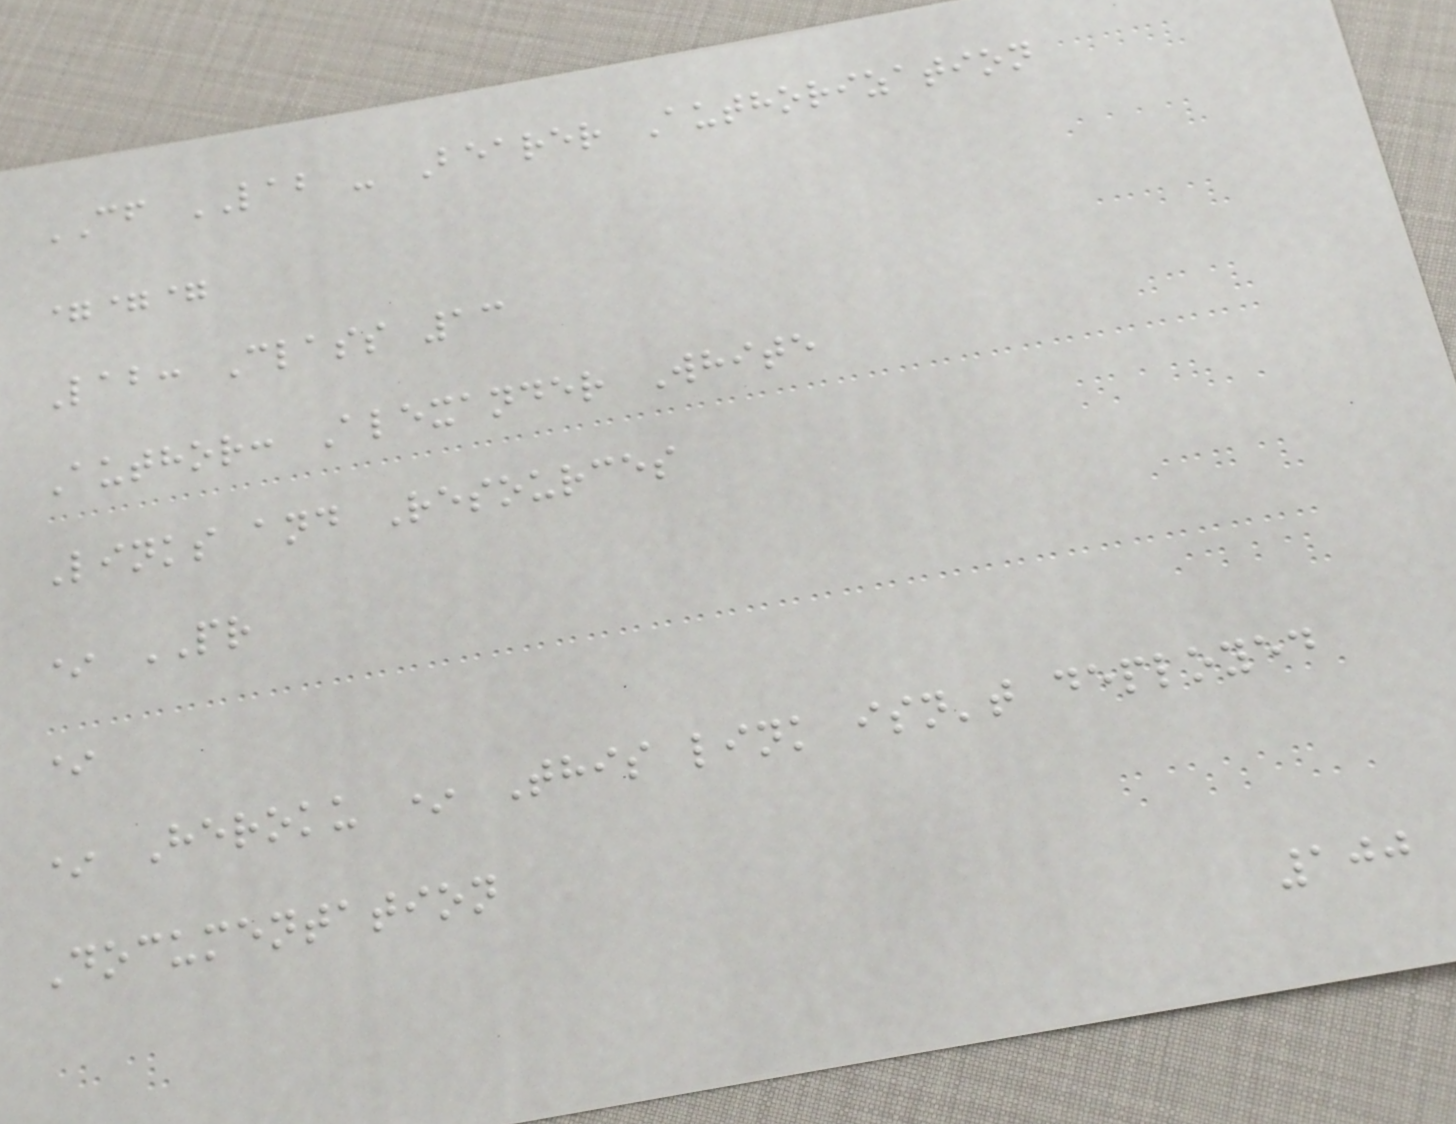CF LAB - Bearer Authorization
===
Lab: Class 13
Author: Alexander White
Links and Resources
* PR
*
* Heroku * This link isn't deployed
Documentation
100
